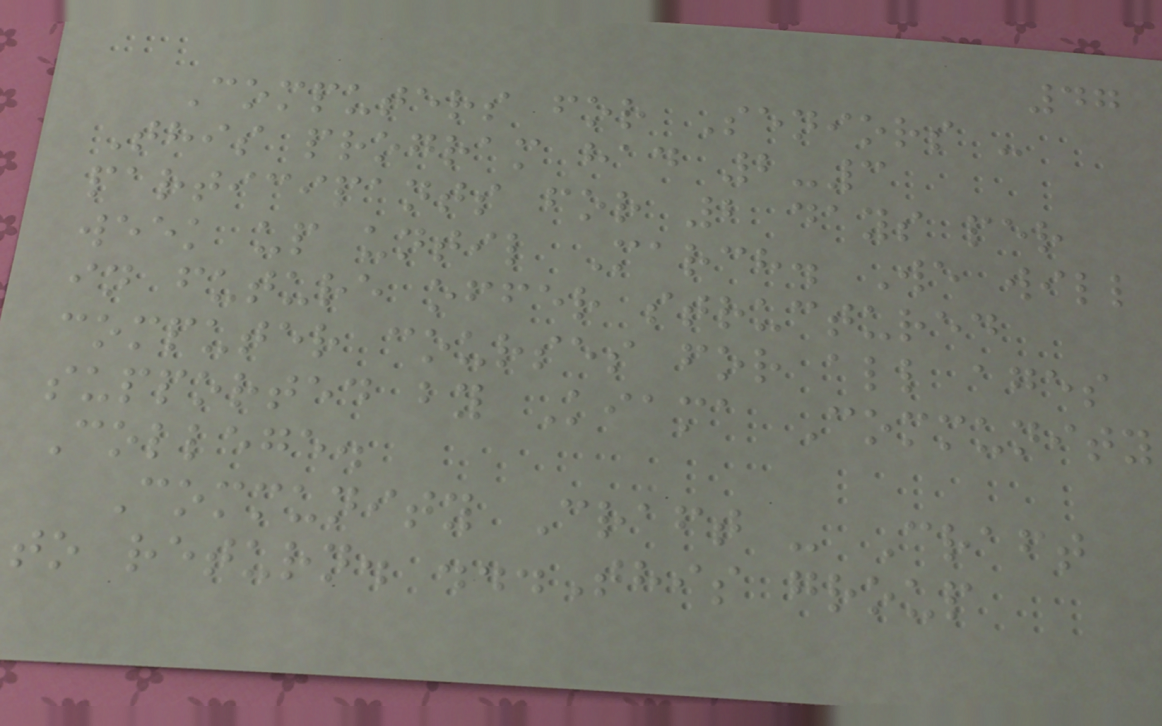47
Computers for Seniors -
This program had 2-3
participants for 2 days per
week up until March. We will
in future offer structured
computer courses for all ages
supported by Kiama Community
College.
Community Craft - Craft
to return. ...This group
